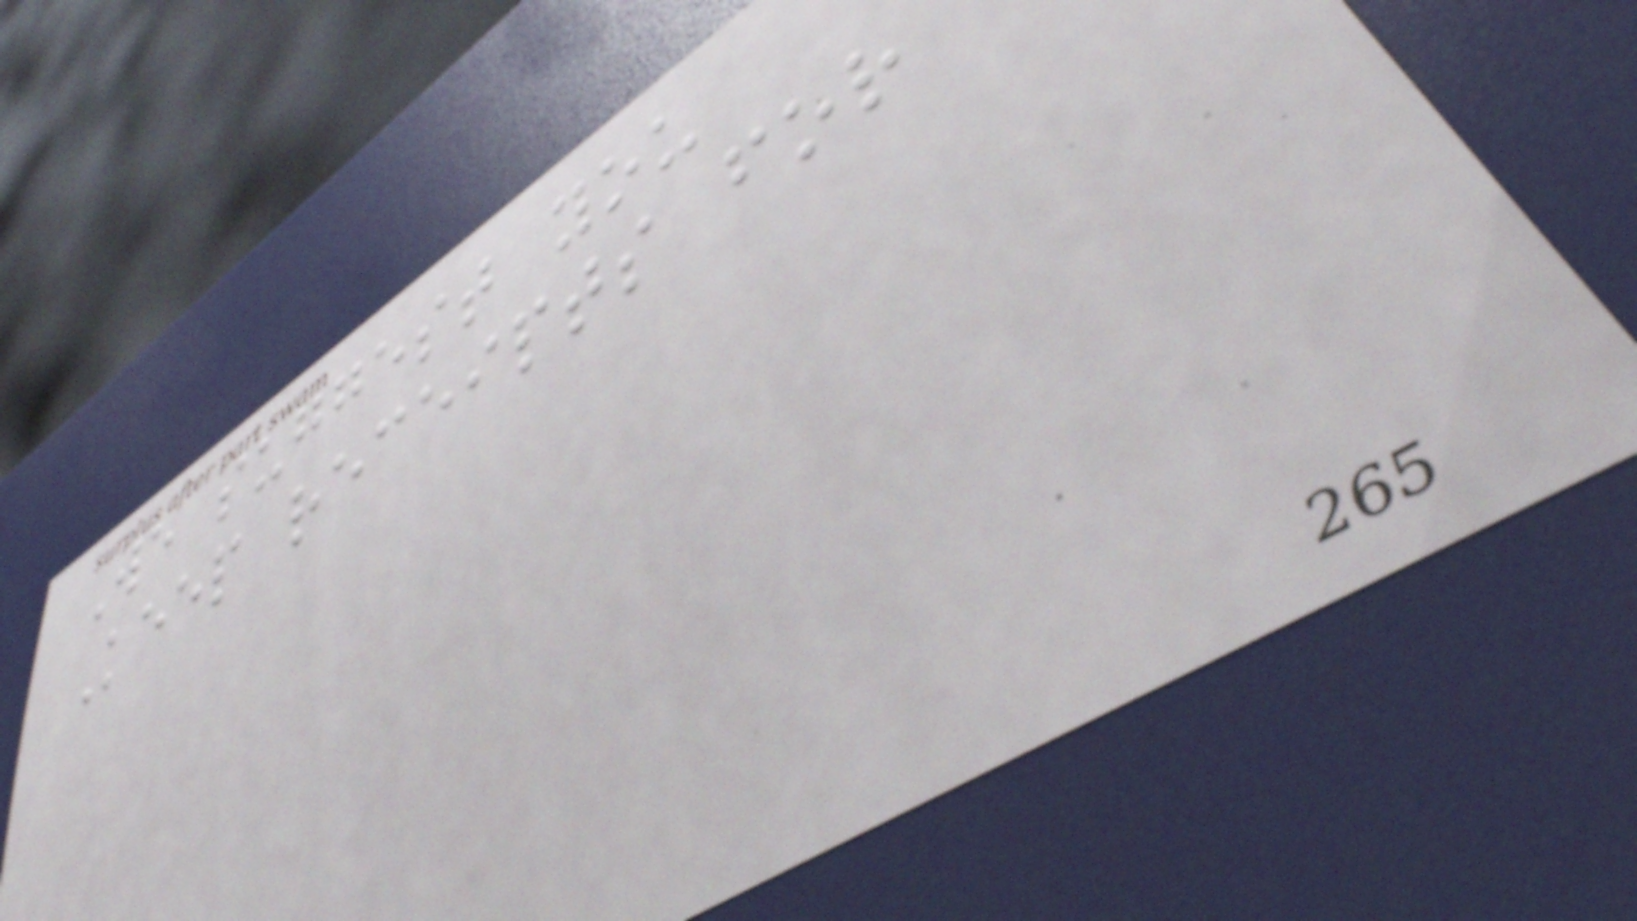We suggest you
Keep receipts for
